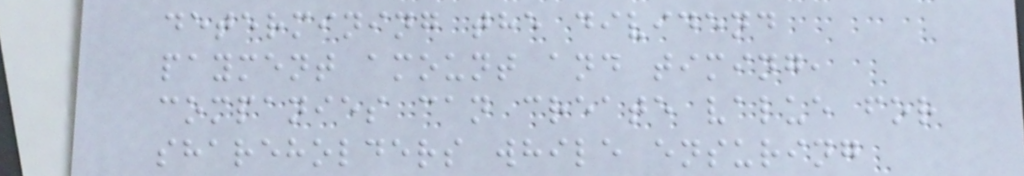determining the dividend
payment amount and timing,
companies can create value for
shareholders while ensuring
